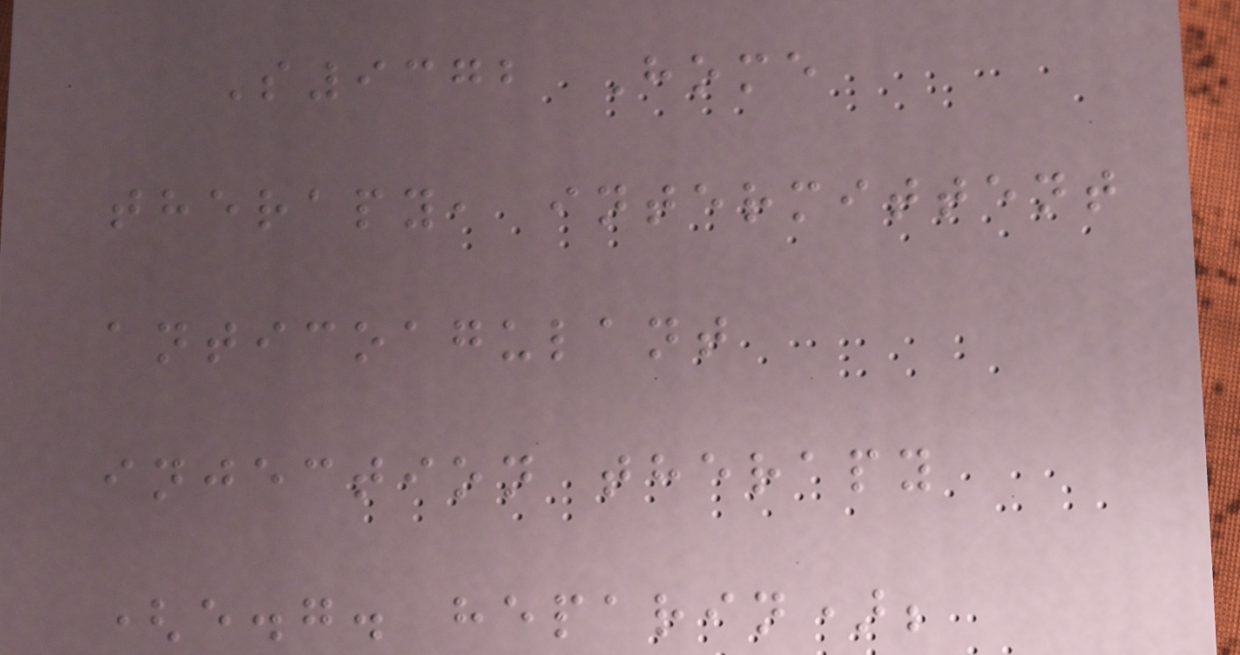S9372 Home
therapy, intermittent
anticoagulant
injection therapy
(e.g. heparin);
